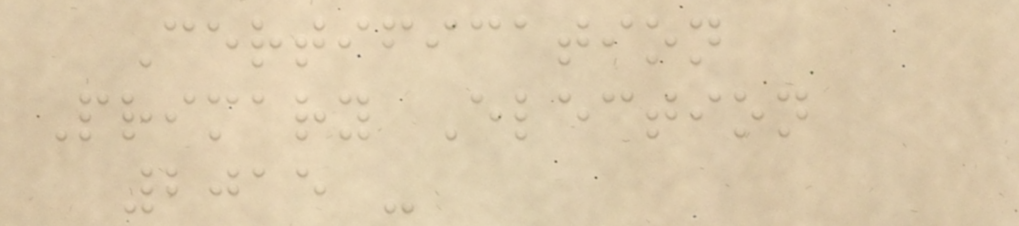Certification
Primary Election
2015 -
